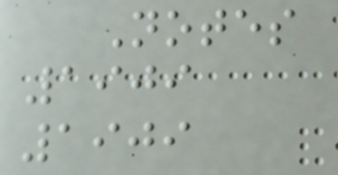Notes
1909
1909
